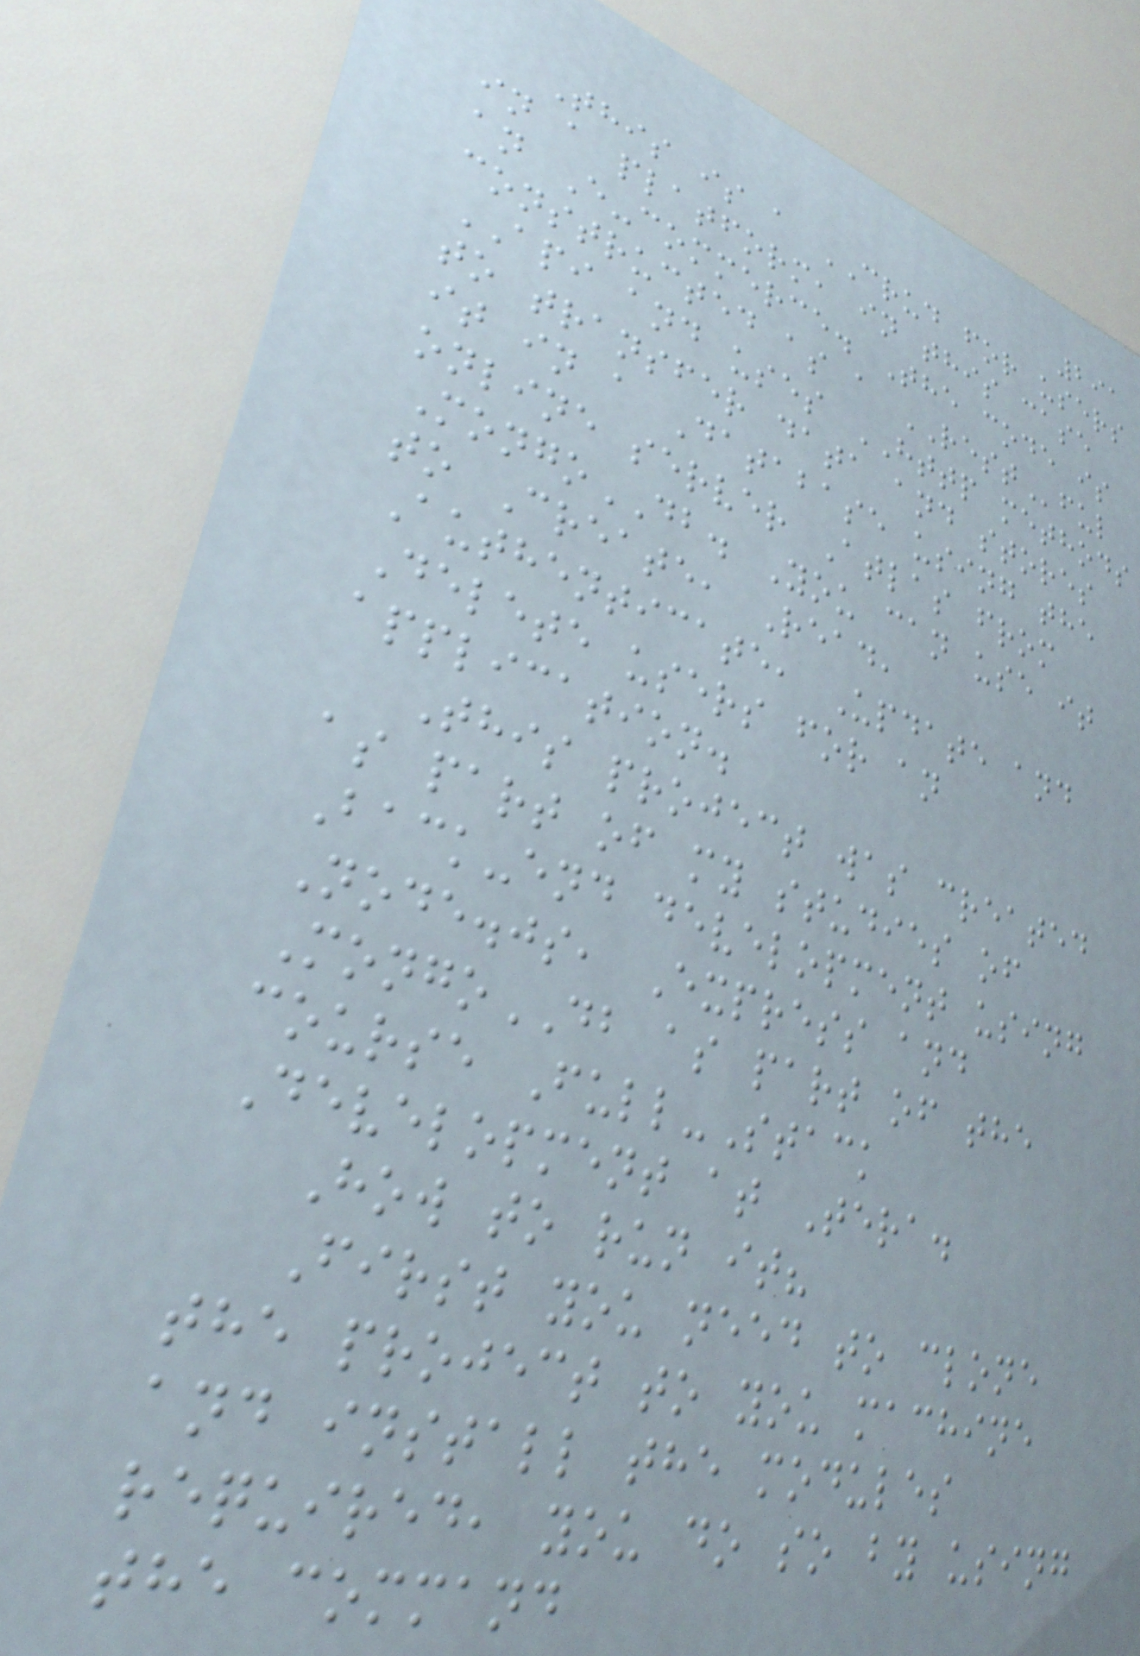291
This is a CRUD for users
in a platform, in this case
an E-commerce. The code is
constructed as a RESTful
API and uses HTTP methods
to transfer data and stores
it in a Database using the
online server Atlas from
MongoDB. You can use it
to Create, Read,
Authenticate, Update and
Delete users for an
application.
This project was created
as part of my studies of
Back-end development using
Node.js, Express and
MongoDB as part of the
course Full-Stack
Development at Tera.
How to run it?
First you need to clone
the project to you machine
and install the modules
required, you do so by using
the command
